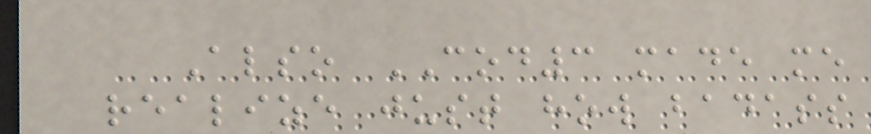Also COD3 made me
realize just how badass
